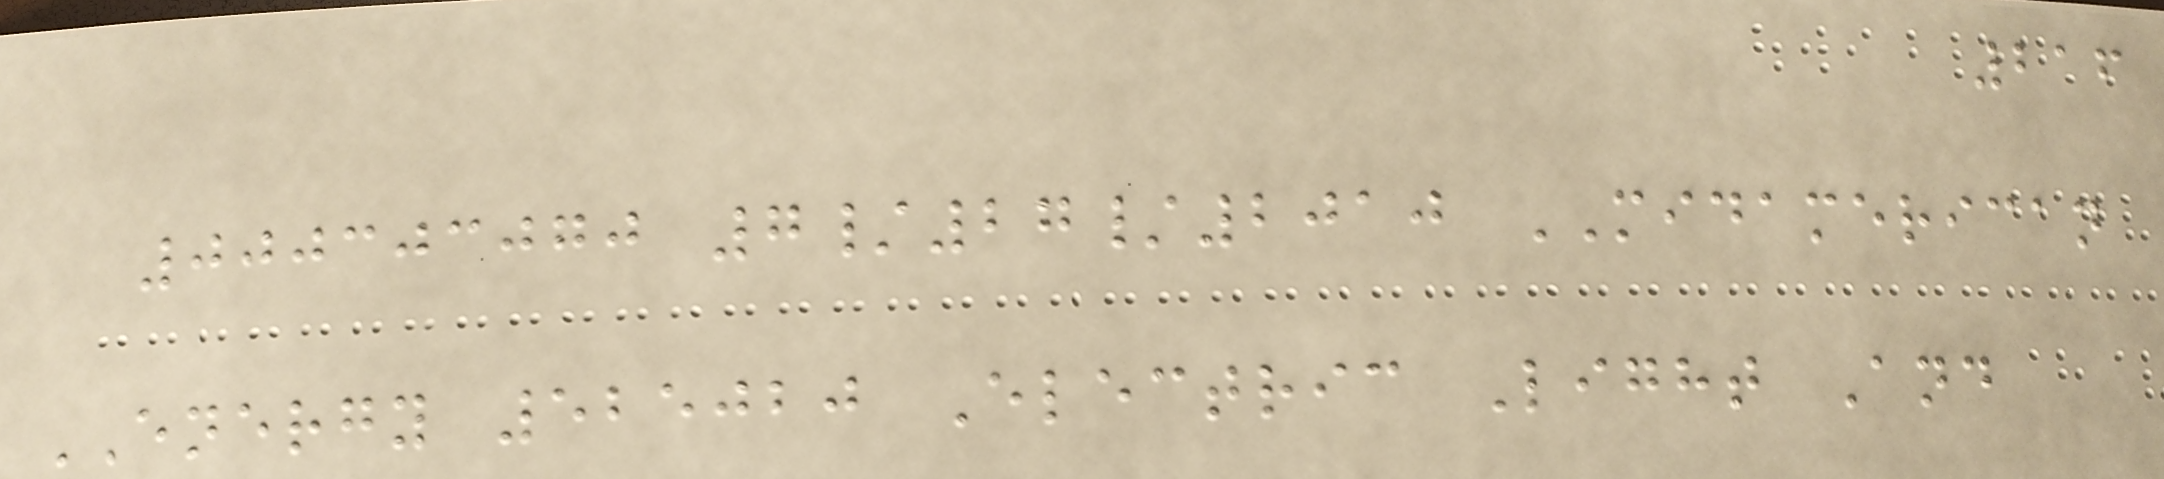216
000303070 7/27/2010 MIDAMERICAN
ENERGY 525020 Electric Light And
